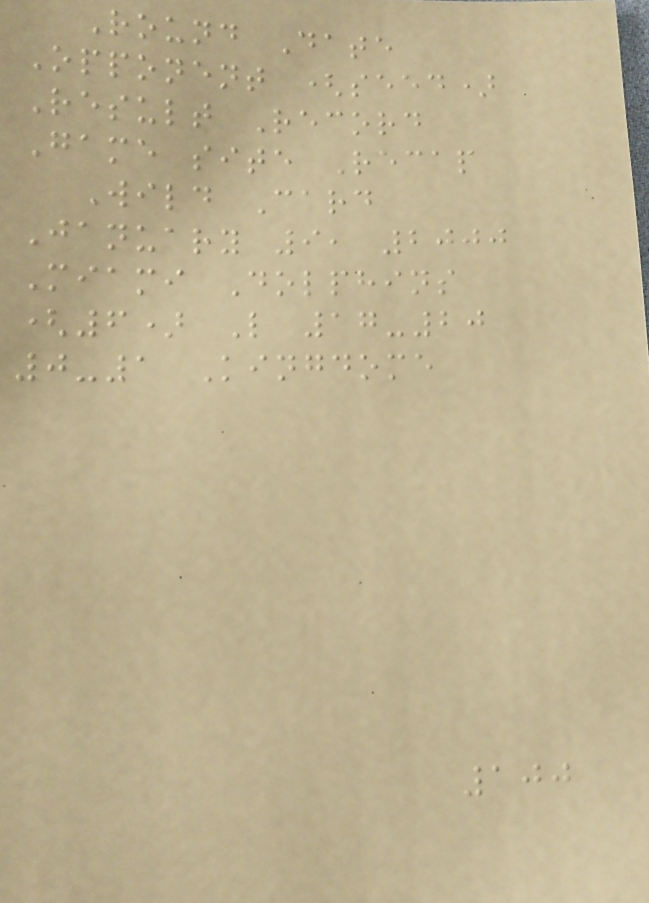Round Date
Opponent (seed)
Result Record
Game site Recap
Wild Card
January 9, 2000
Miami Dolphins
(6) L 17-20
0-1 Kingdome
100
